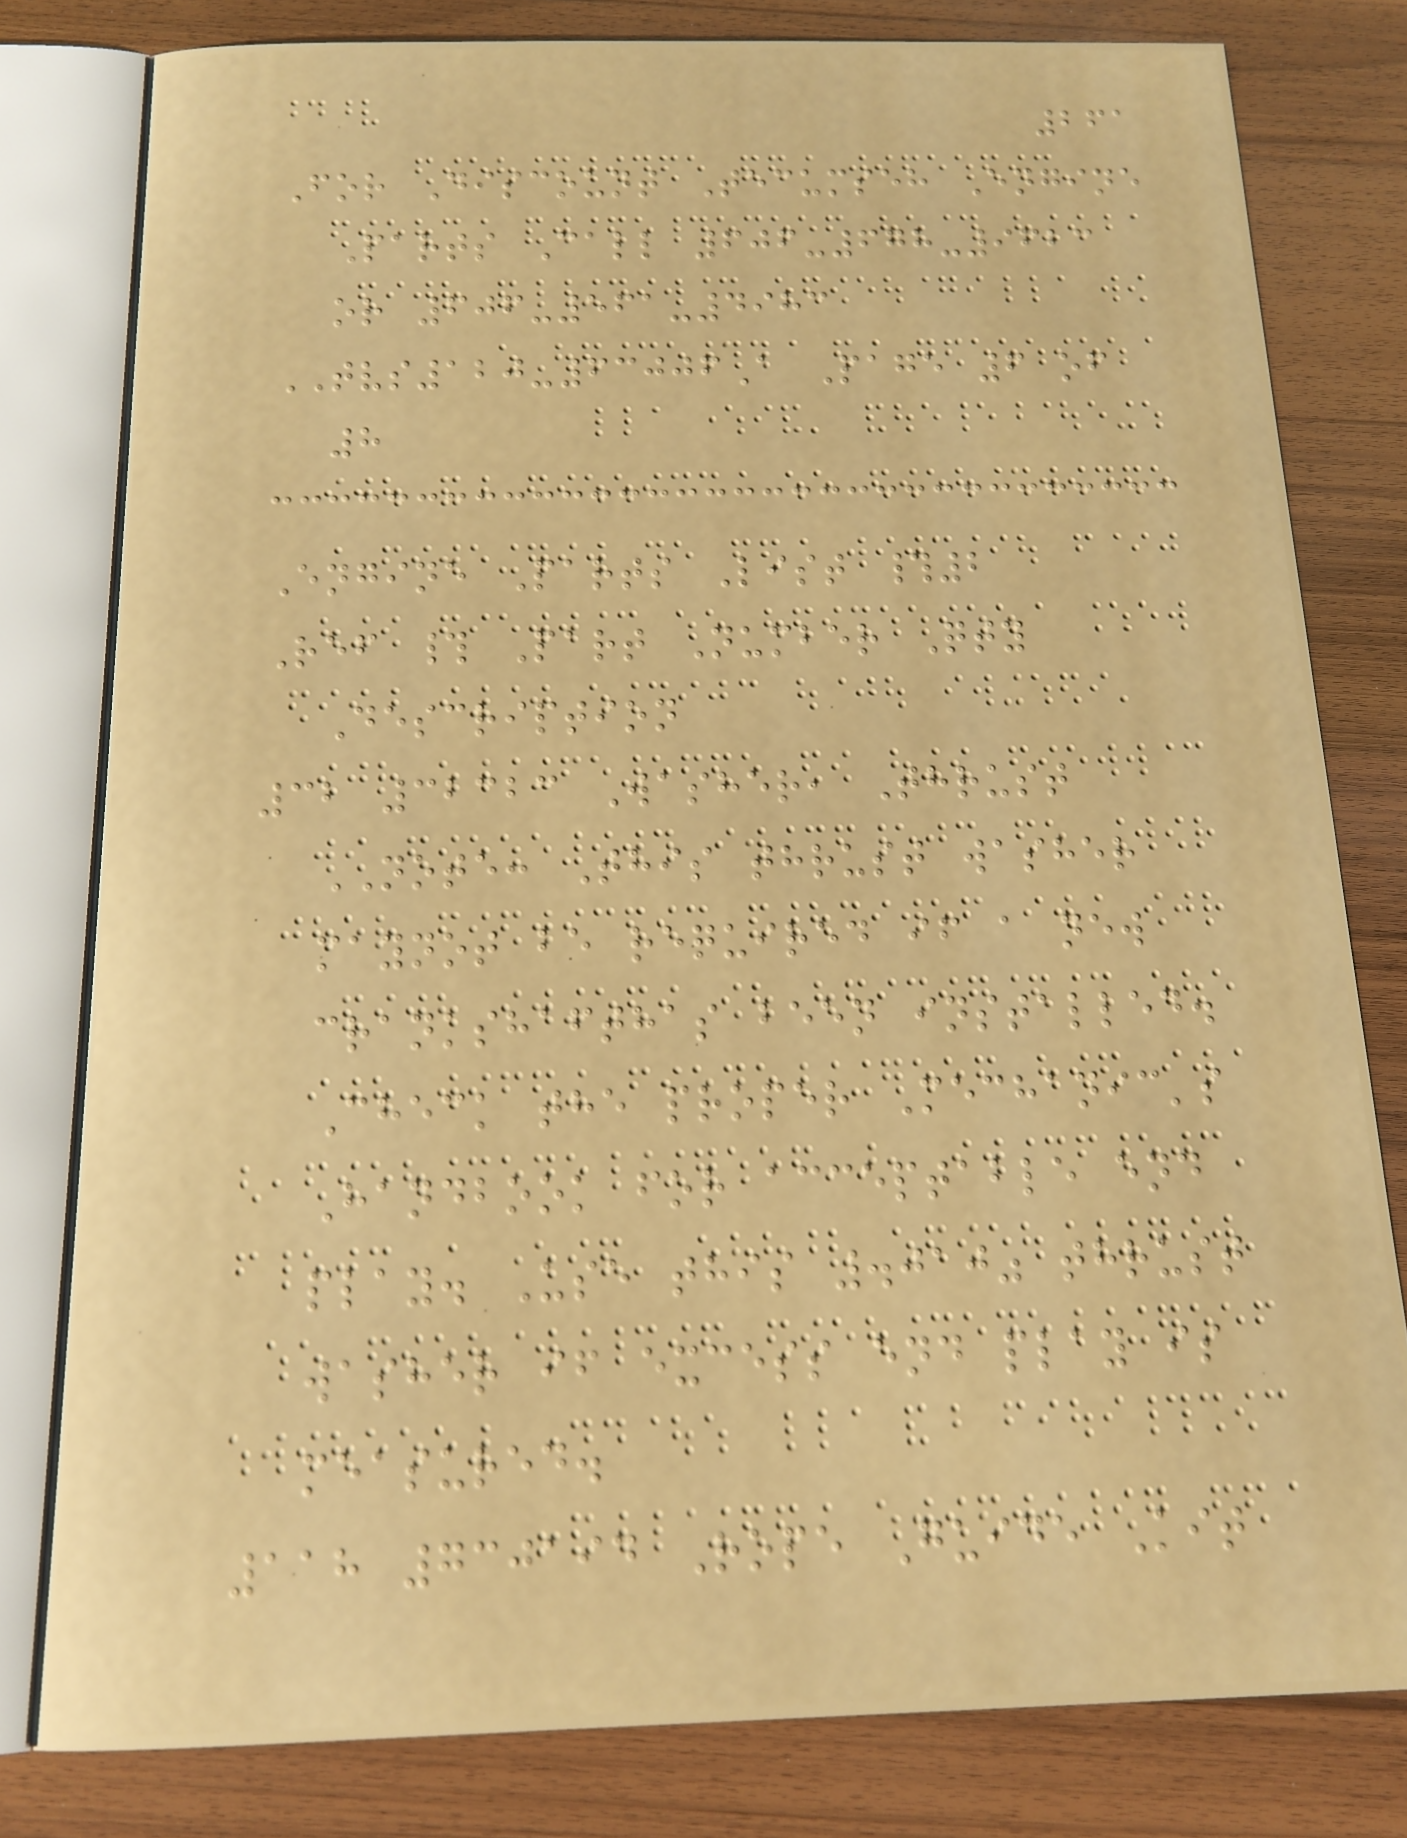261
For Discount Tecumseh Engine
Parts Call 606-678-9623
or 606-561-4983
TVS120-63006A Page 6 of
8
Engine Parts List #2
Ref # Part Number Qty
Description
32 32323 Washer, Thrust
NOTE: This thrust washer
maynot be required if a new
crankshafthas been installed.
Check the proper Mechanic's
Handbook for acceptable end
play. Use this .010" thrust
washer if excess end play is
measured.
118 730194 Rope Guide Kit
